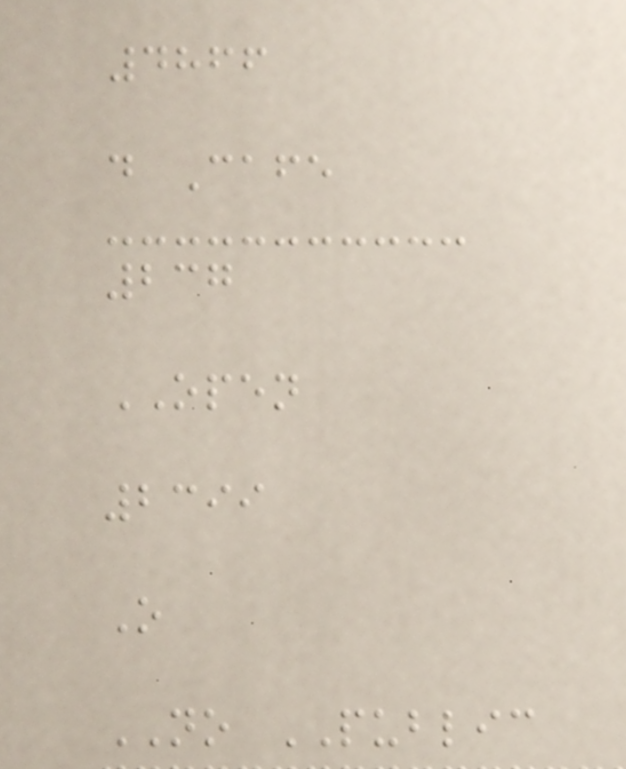4866
d Cafe
237
OPEN
2399
O
NO PUBLIC
